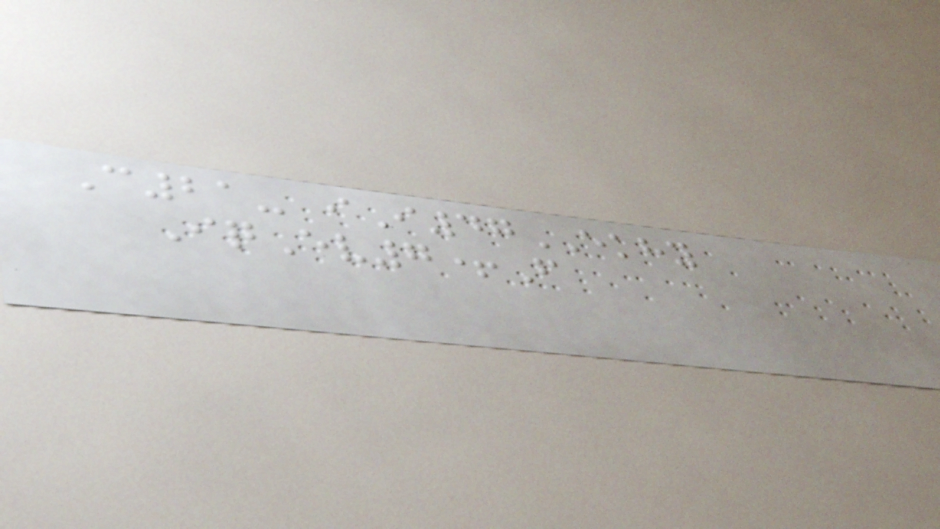C21- iI47EKHY
IqEv7+F
